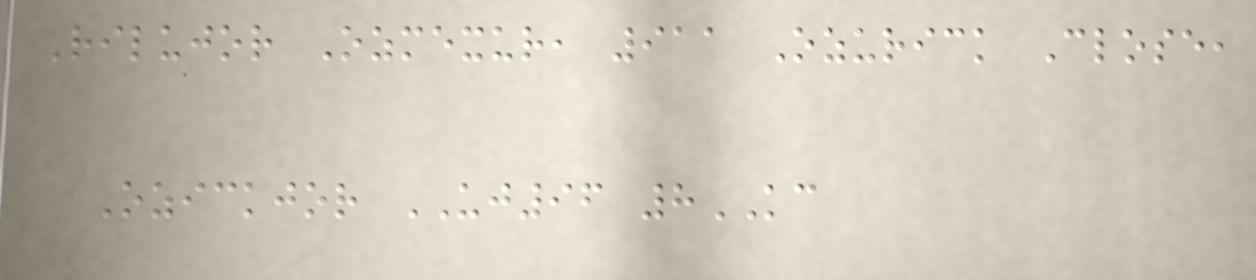Rilujor Ozmexur, 911 Ozurick Close,
Ozickjor UJ96 8KC
